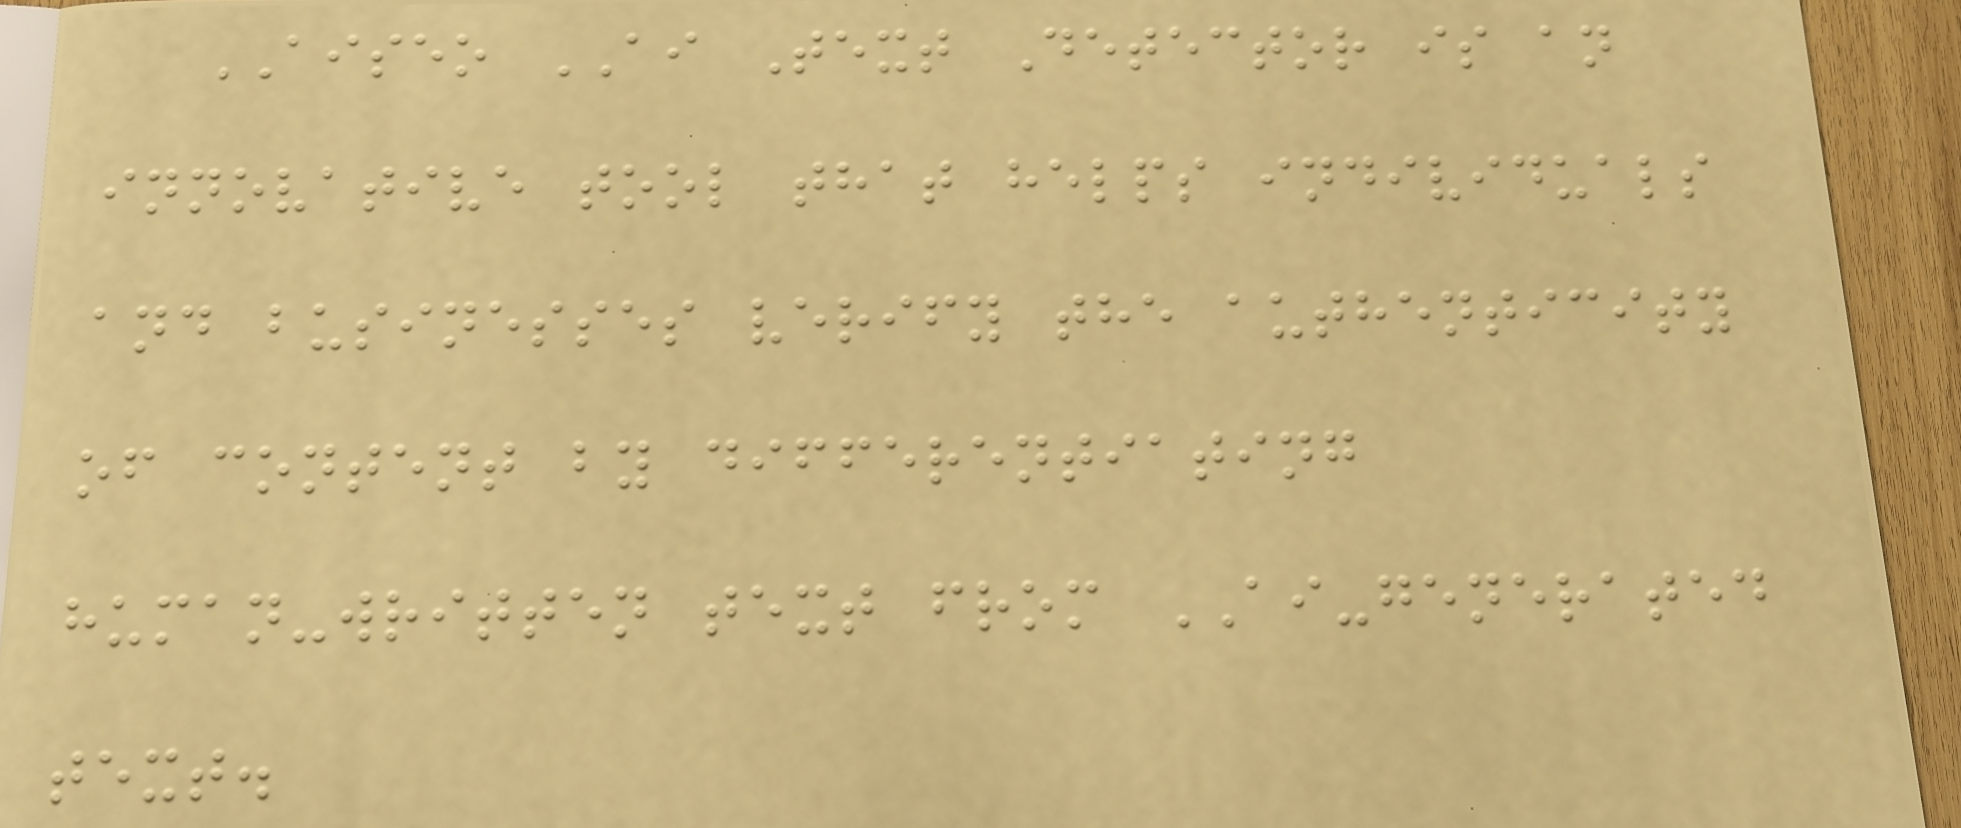AISEO AI Text Detector is an
innovative tool that helps individuals
and businesses verify the authenticity
of content by differentiating
human-written text from AI-generated
text.
